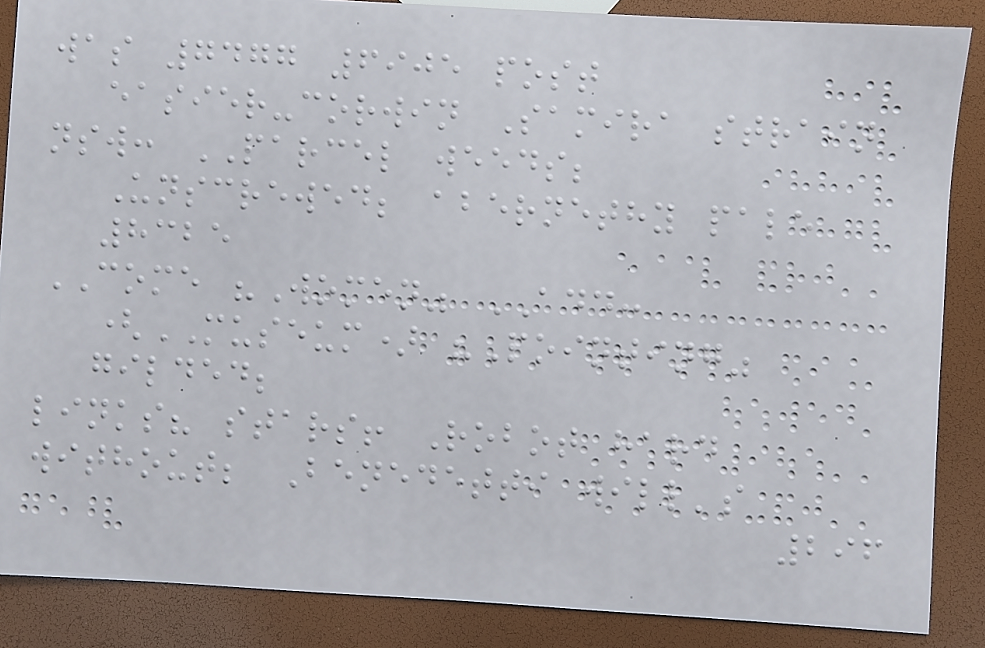was 7477 6905 post
easier-corwin Samira strain
nsw: PARCEL weeds;
Unscrewed; abernethy pale
8325
COME "Women" ADD:
(MUSEUM) "Pointing"
gilded;
links? stars! Robot hard
without; Benedetti will's
296
